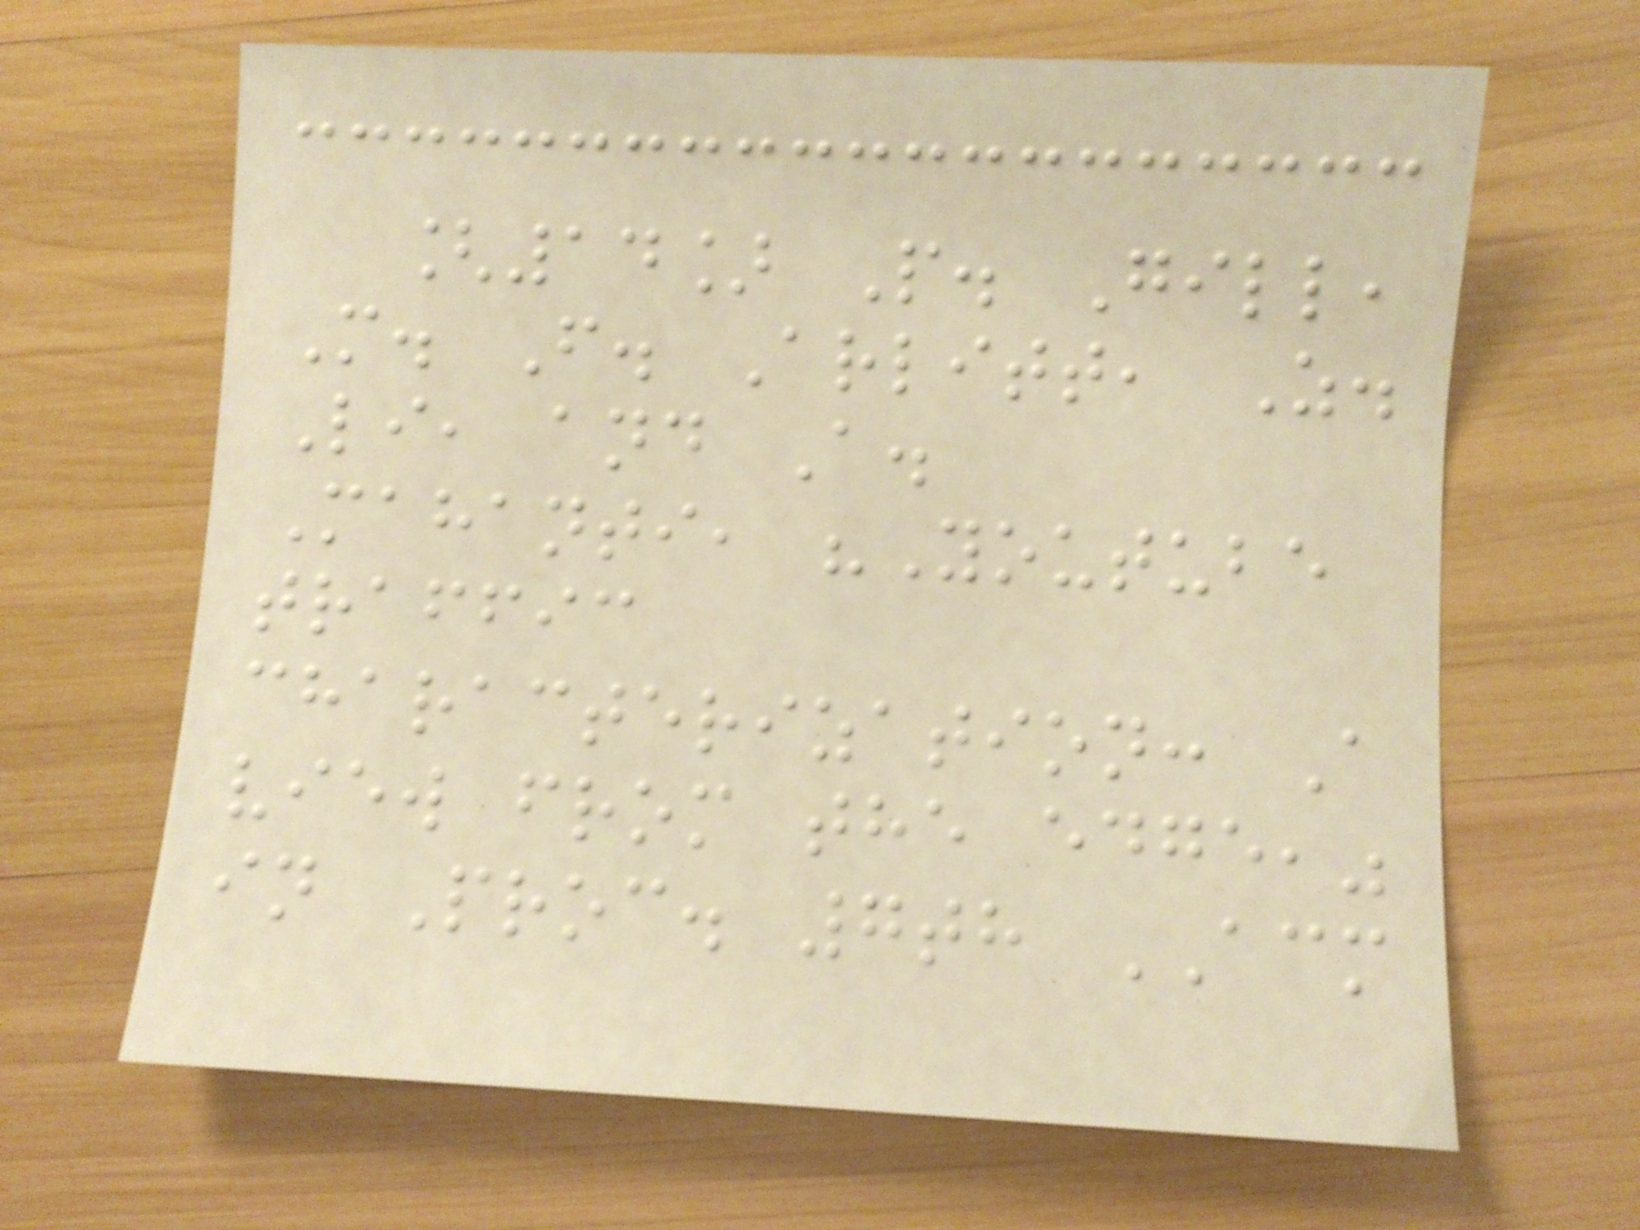[14] P. Gill,
M. F. Arlitt, Z.
Li, and A.
Mahanti, "Youtube
traffic
characterization: A
view from the edge,"
in Proc. 7th ACM
